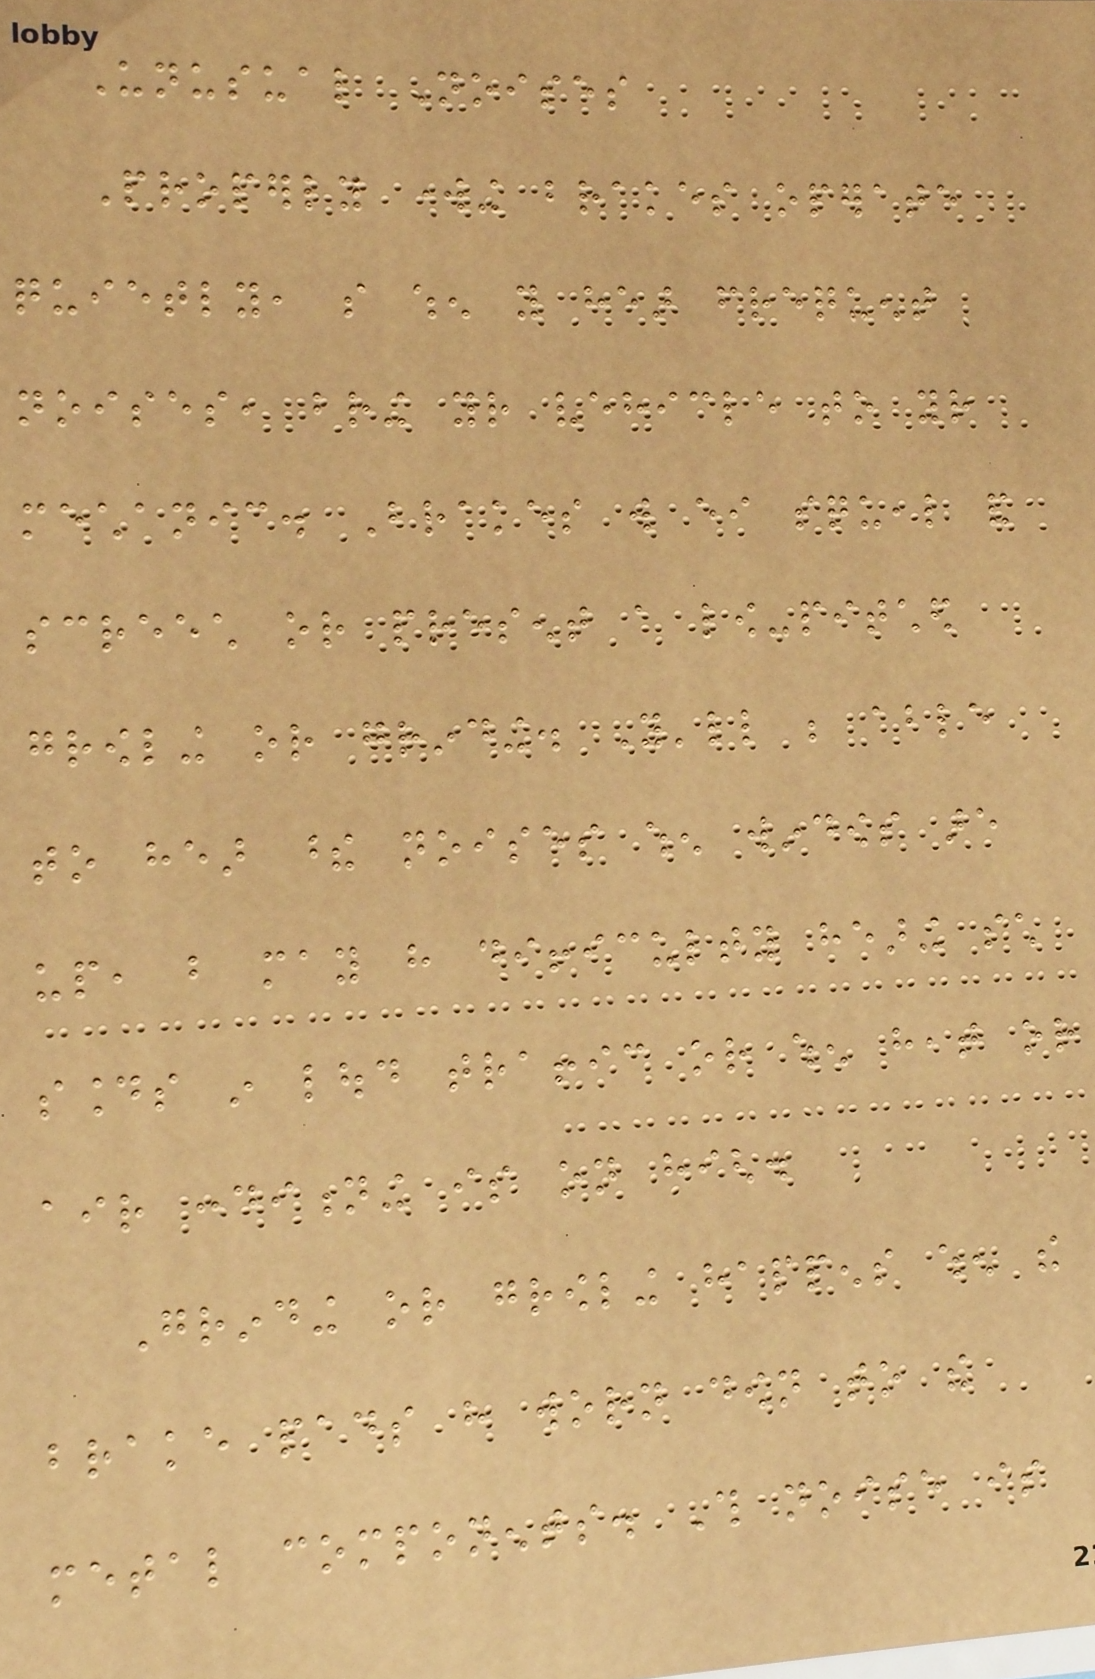Unusual Noises
Properly working brakes operate
quietly, so when you hear frequent
noises, bring your vehicle to your
mechanic. Brakes will either squeal and
screech or present a low-pitched
growling or grinding. You'll be able
to hear these noises when windows are
up, but may have difficulty hearing such
sounds in loud traffic or when heat or
air conditioning is on high.
Grinding or growling happens when the
brake pads have worn down to the
metal components. This noise is
